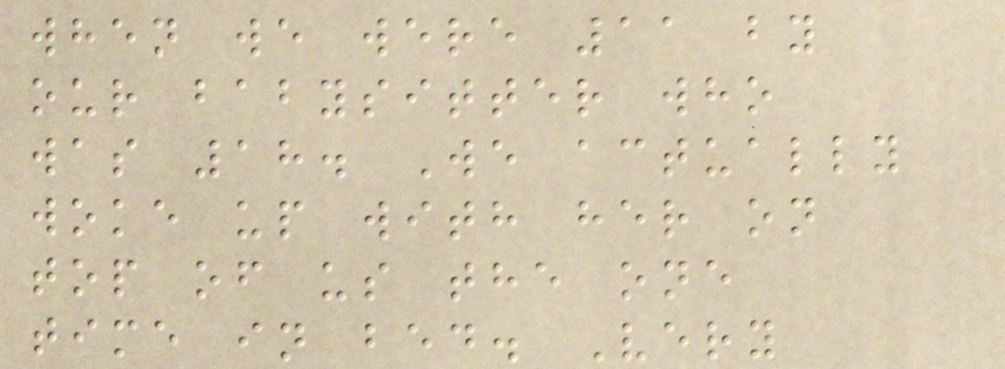when we were 11 by
our babysitter who
was 18. We actually
woke up with her on
top of us the one
time in bed. Very
